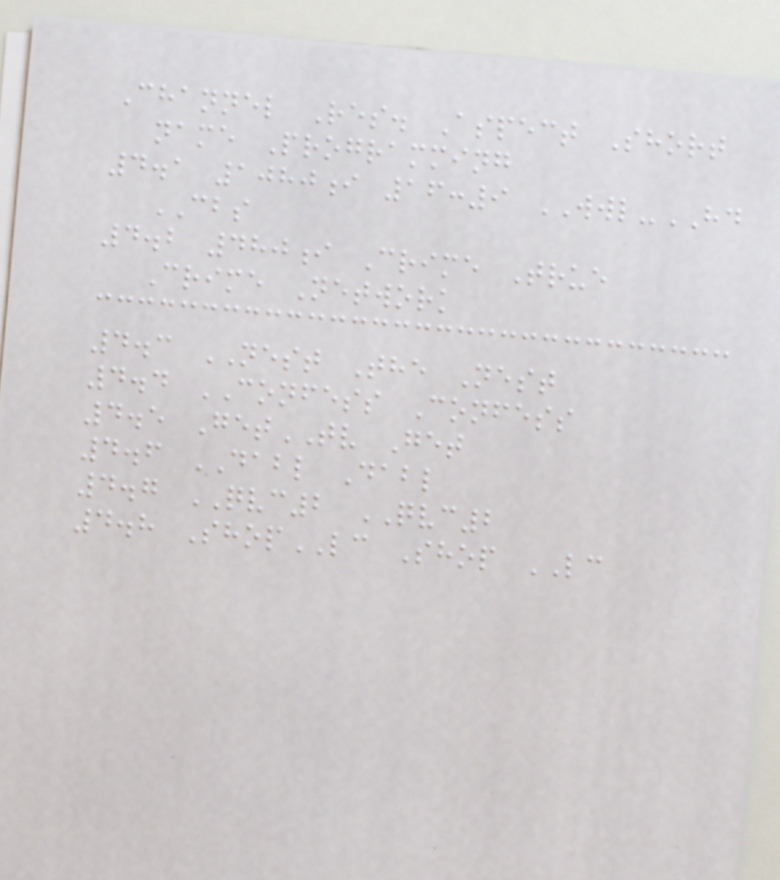Channel Res. Aspect Short
name Programming
4.1 1080i 16:9 WWL-HD
CBS
4.2 480i Crime True
Crime Network
4.3 NEST The Nest
4.4 CONFESS Confess
4.5 GetTV Get
4.6 DABL Dabl
4.7 QVC2 QVC2
4.8 ShopLC Shop LC
